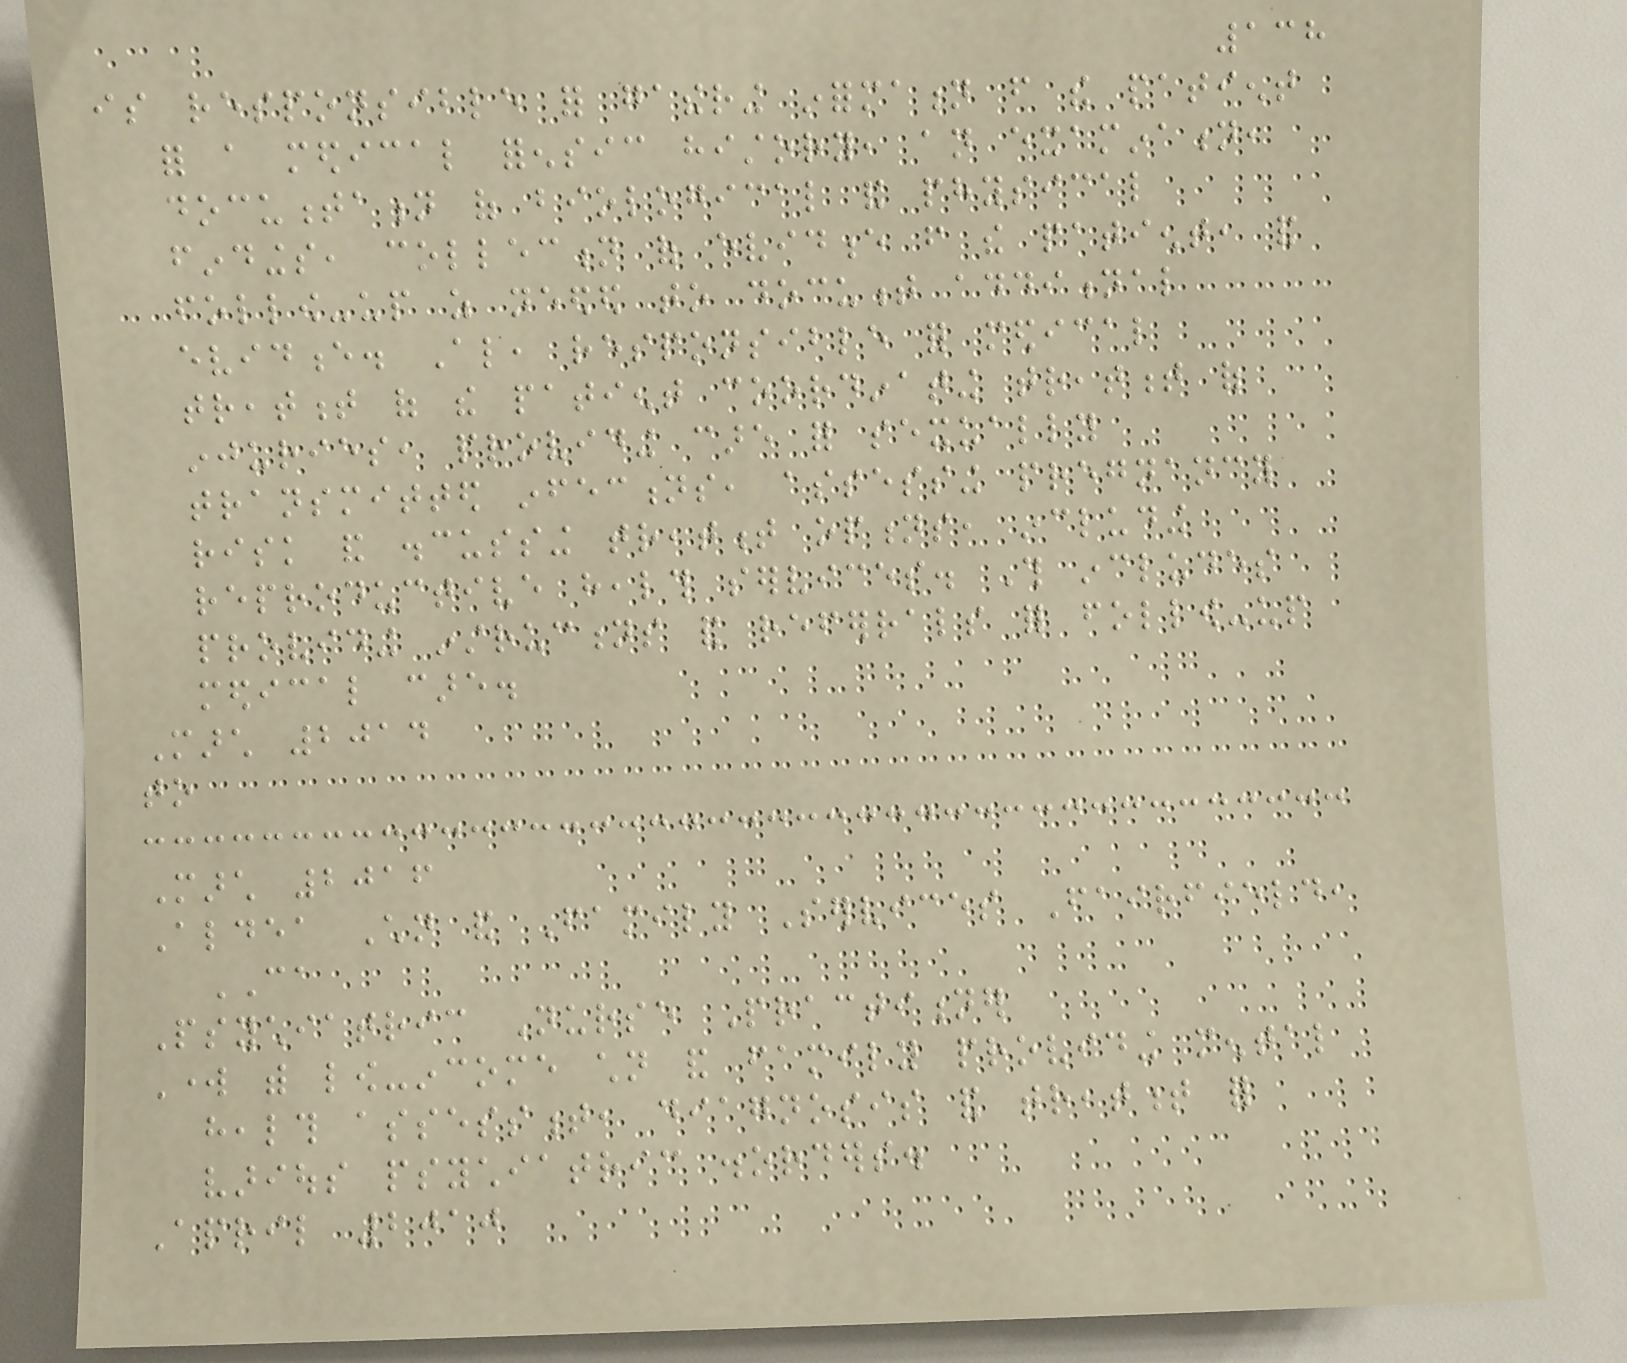138
is responsible for gathering information from the patient
for a medical forensic history, an examination,
documentation of biological and physical
findings, collection of evidence from the patient, and
follow-up as needed to document additional
evidence. Also, responsible for medical
treatment of the patient coordinating treatment of
injuries, providing care for sexually
transmitted infections, assessing pregnancy
risk and discussing treatment options, including
reproductive health services. This includes
providing instructions and referrals for follow-up
medical care.
March 2014
to
March 2016
Aldea Children and Family Services Fairfield,
CA
Psychiatric Nurse Practitioner
Work with low-income children and family providing mental
health assessment, diagnosis and treatment for
various psychiatric disorders.
April 2010
